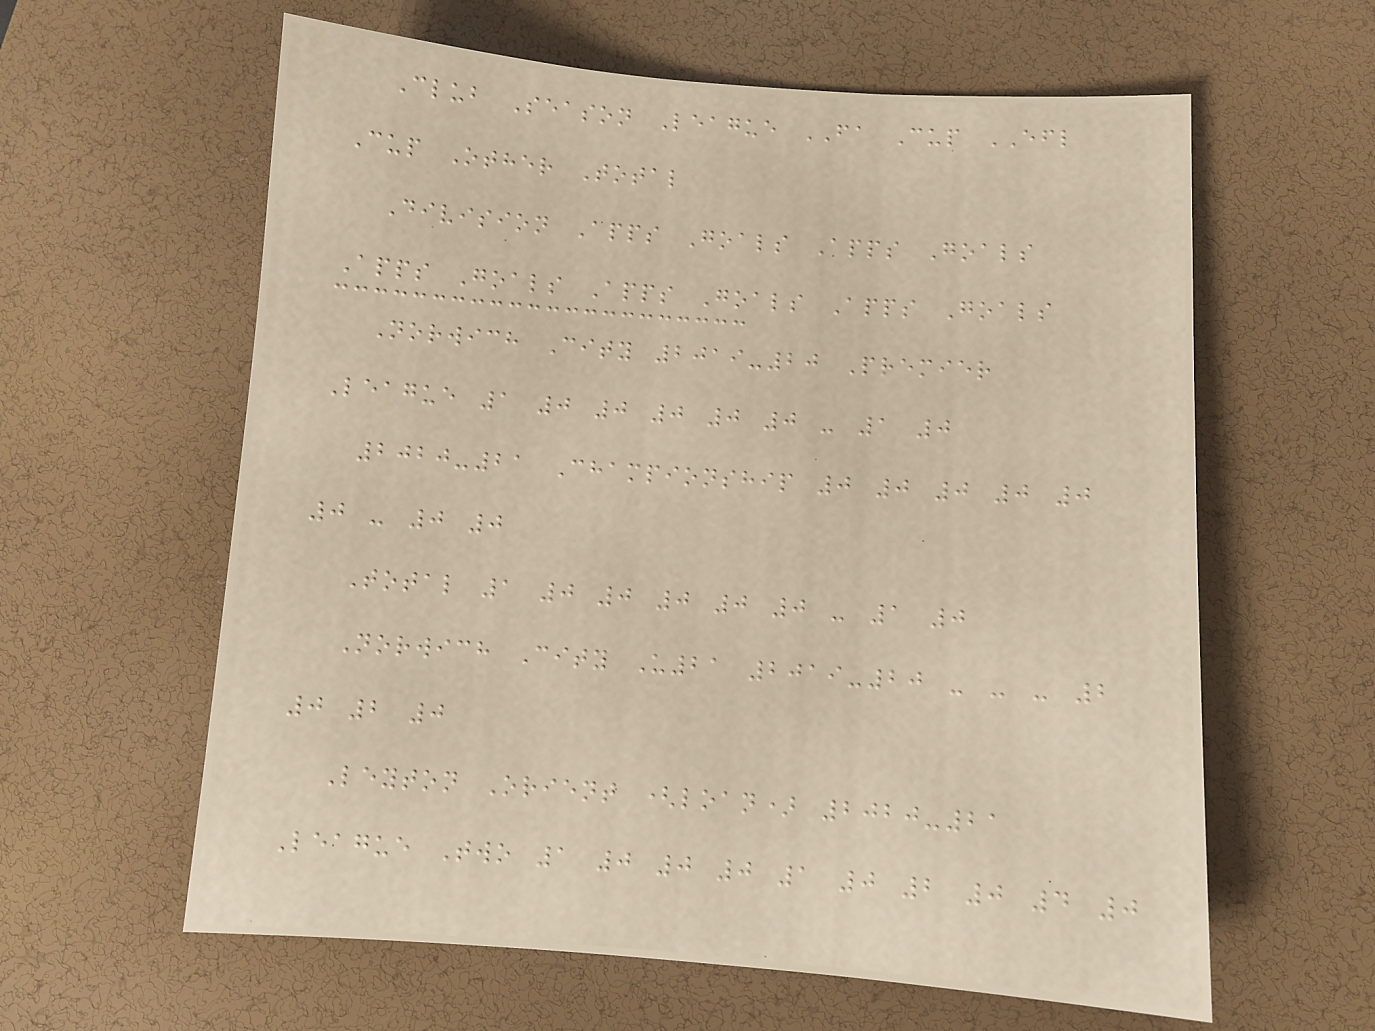Club Season League FA Cup EFL
Cup Other Total
Division Apps Goals Apps Goals
Apps Goals Apps Goals Apps Goals
Norwich City 2019-20 Premier
League 1 0 0 0 0 0 - 1 0
2020-21 Championship 0 0 0 0 0
0 - 0 0
Total 1 0 0 0 0 0 - 1 0
Norwich City U21 2019-20 - - - 2
0 2 0
Leyton Orient (loan) 2020-21
League Two 1 0 0 0 1 0 2 0 4 0
